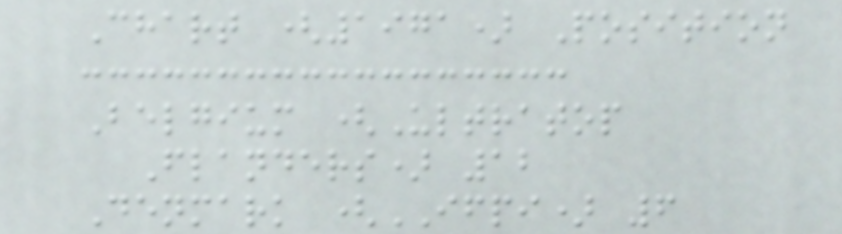Chart (1971) Position
Belgium (Ultratop
Flanders) 12
Denmark (IFPI) 6
